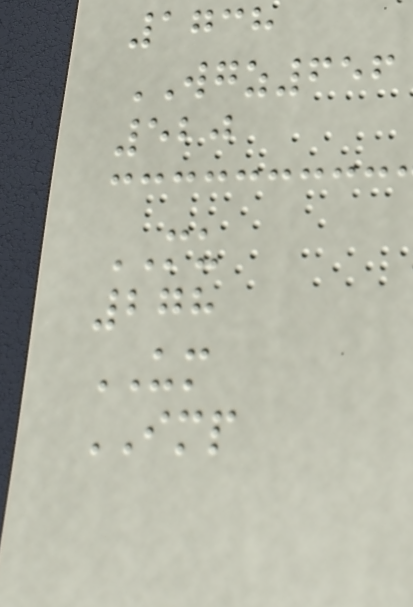1738
WGZ656
520
MU
278
UM
IMP
